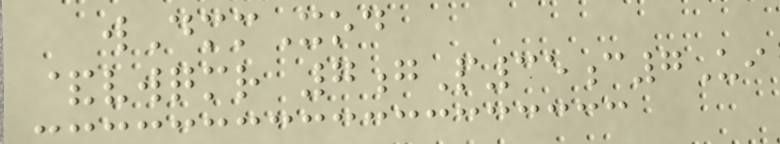wDmmXod
&vwqmr 7gP35c7Ui
